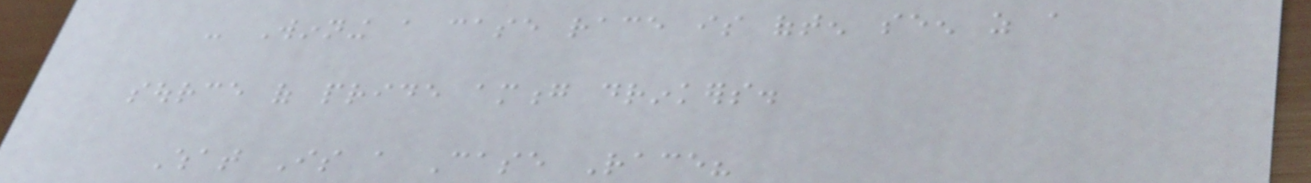- Winning a case race is often seen as a
source of pride among drinkers.
What Is a Case Race?
